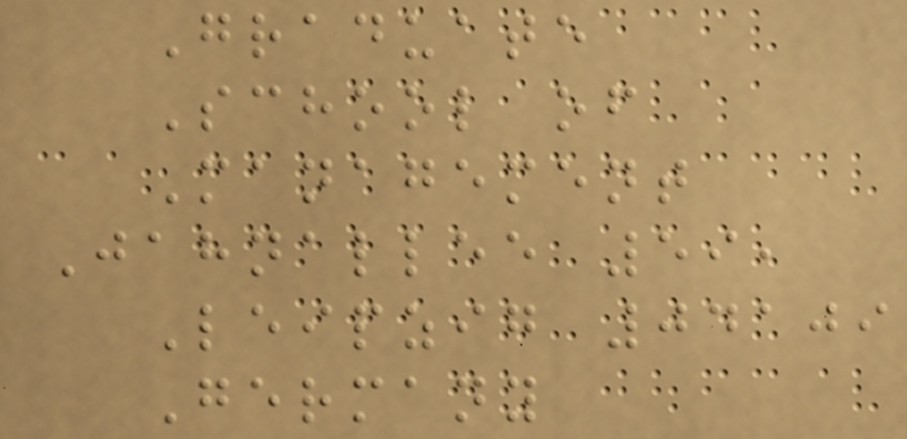Graduate
School of
Management
Jahnallee 59,
Leipzig 04109
Germany
